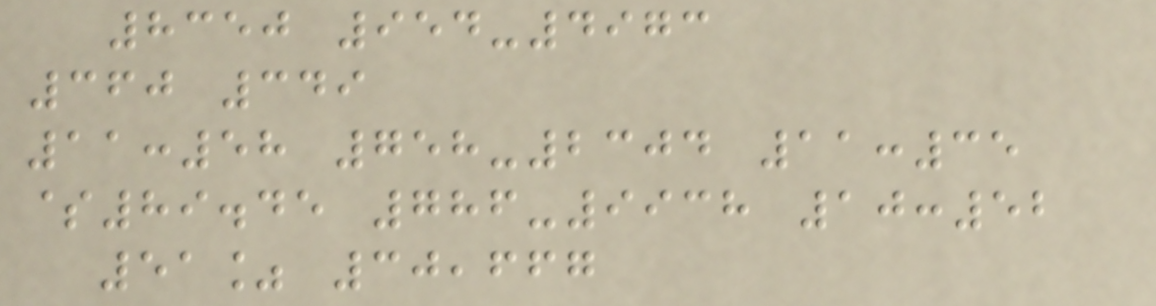8350 954-4973
360 349
11:58 758-2304 11:35
$89.45 786-9938 10:52
51% 30,667
